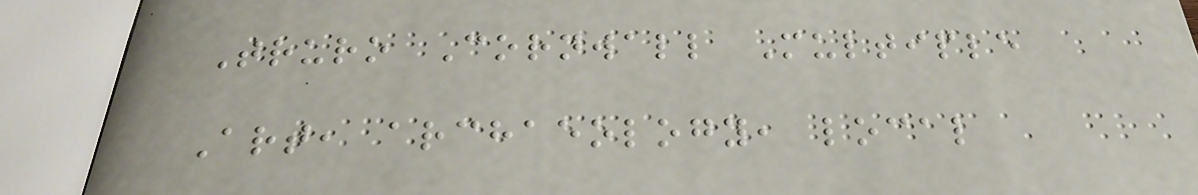Truro Cornwall Multiple
Art, archaeology, local
